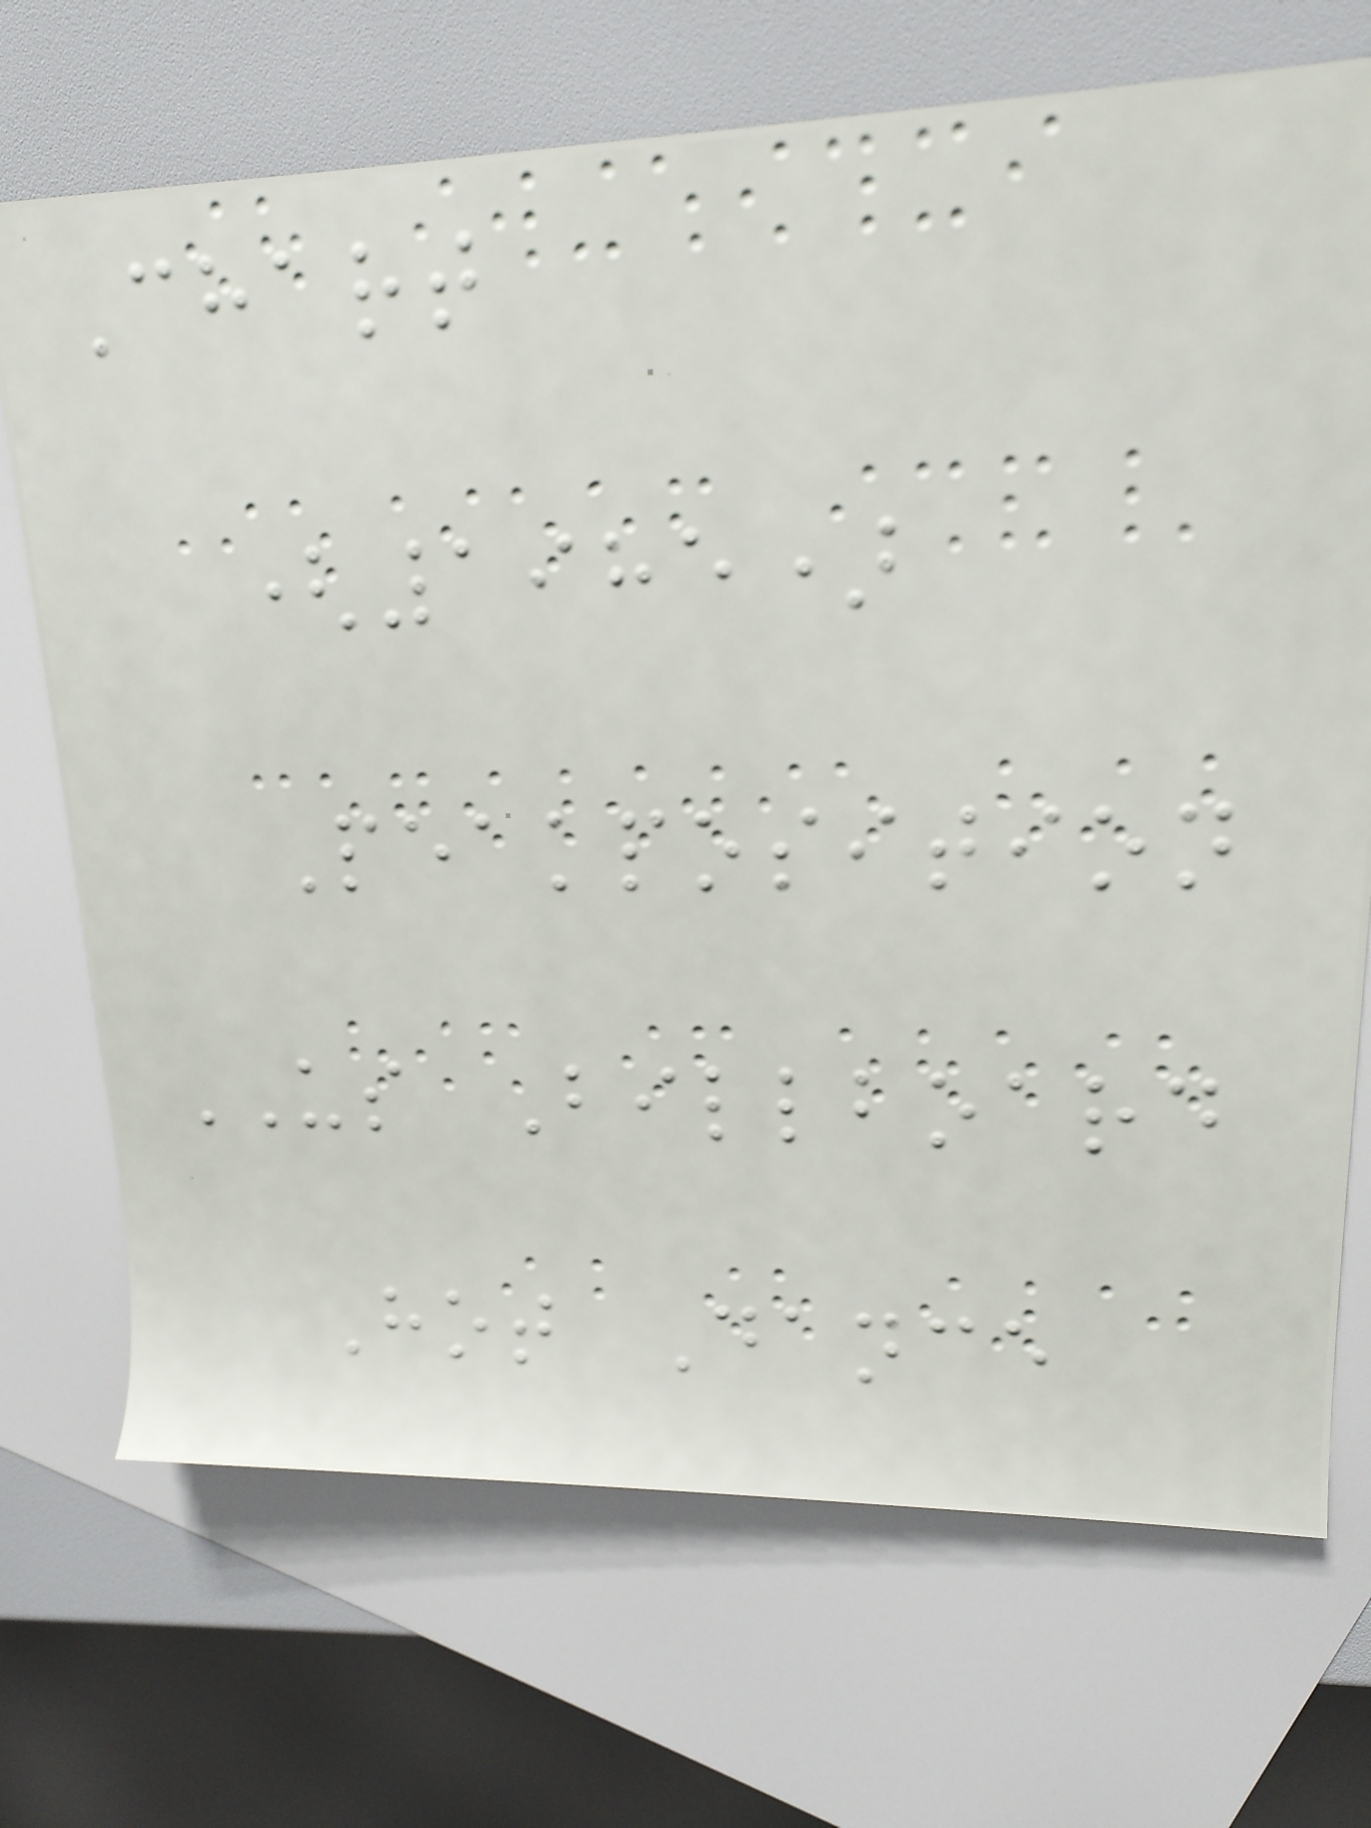Chart
(1985)
Peakposition
US Billboard
Hot Dance
